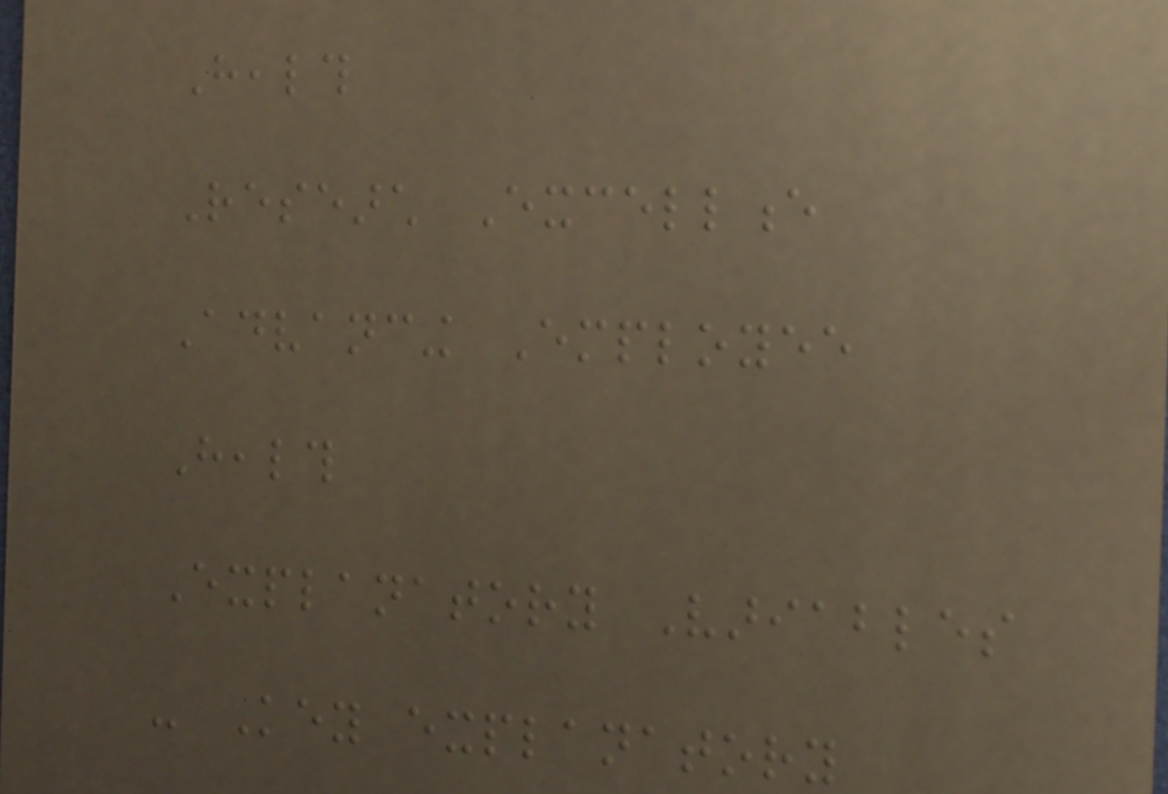Health
Research Excellence
Advancing Employee
Health
Explanatory Variables
- Key explanatory
